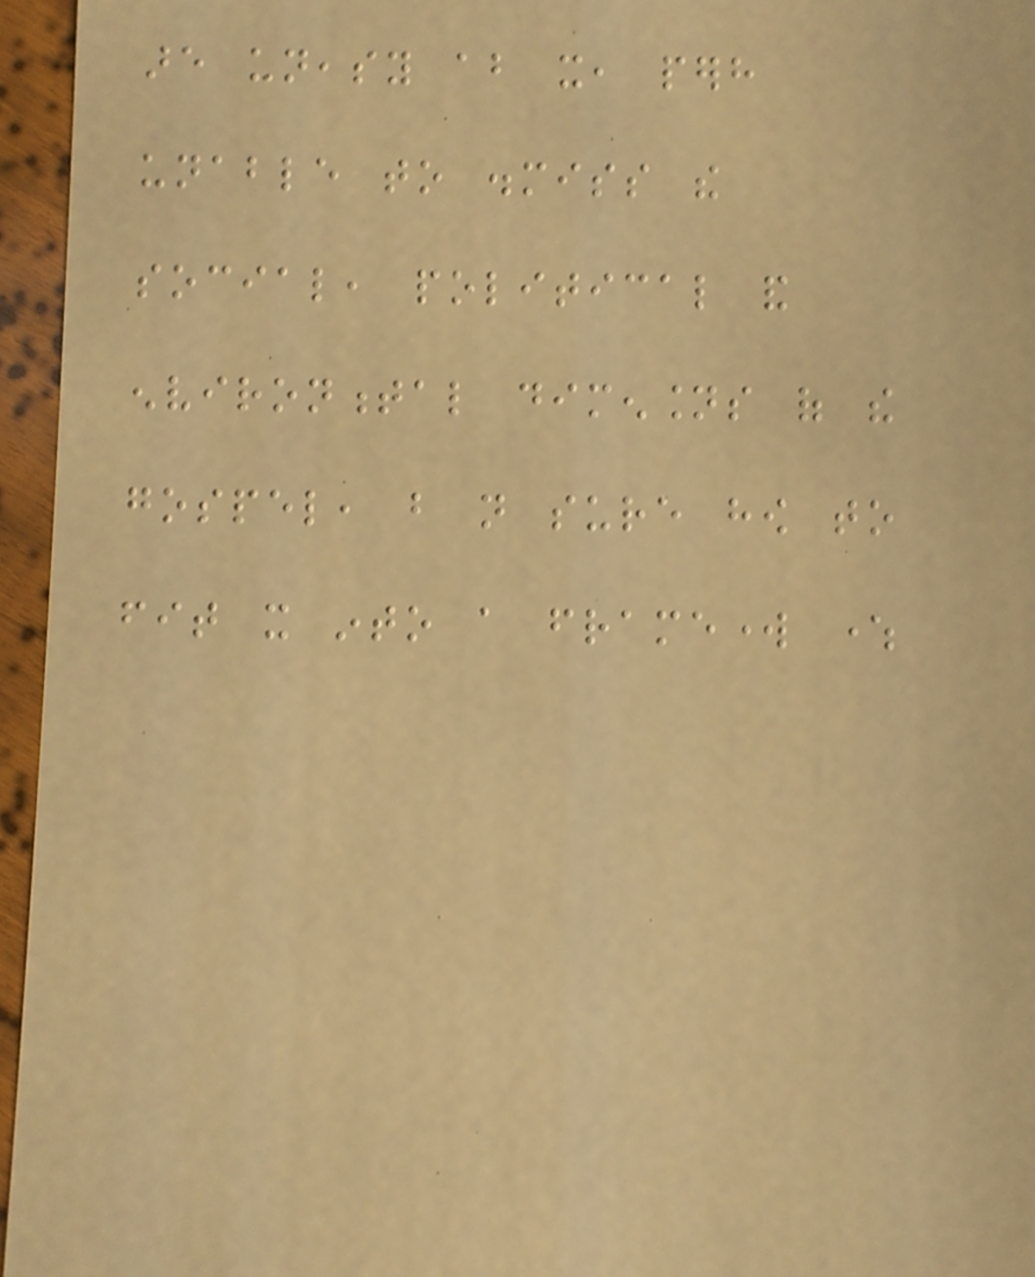are uneasy about it, perhaps
unable to dismiss the
social, political and
environmental dimensions of the
gospel, but not sure how to
fit it into a framework where
